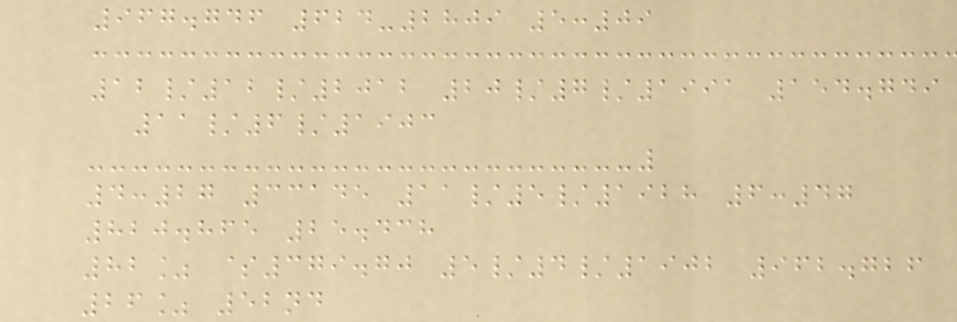967.746 624-2809 5:09
12/12/2012 20/7/1991 154.749
11/6/1903
4:27 33145 11/5/1928 6:47
820.865 25.438
82% $379.70 5/4/1902 962.726
26% 52nd
